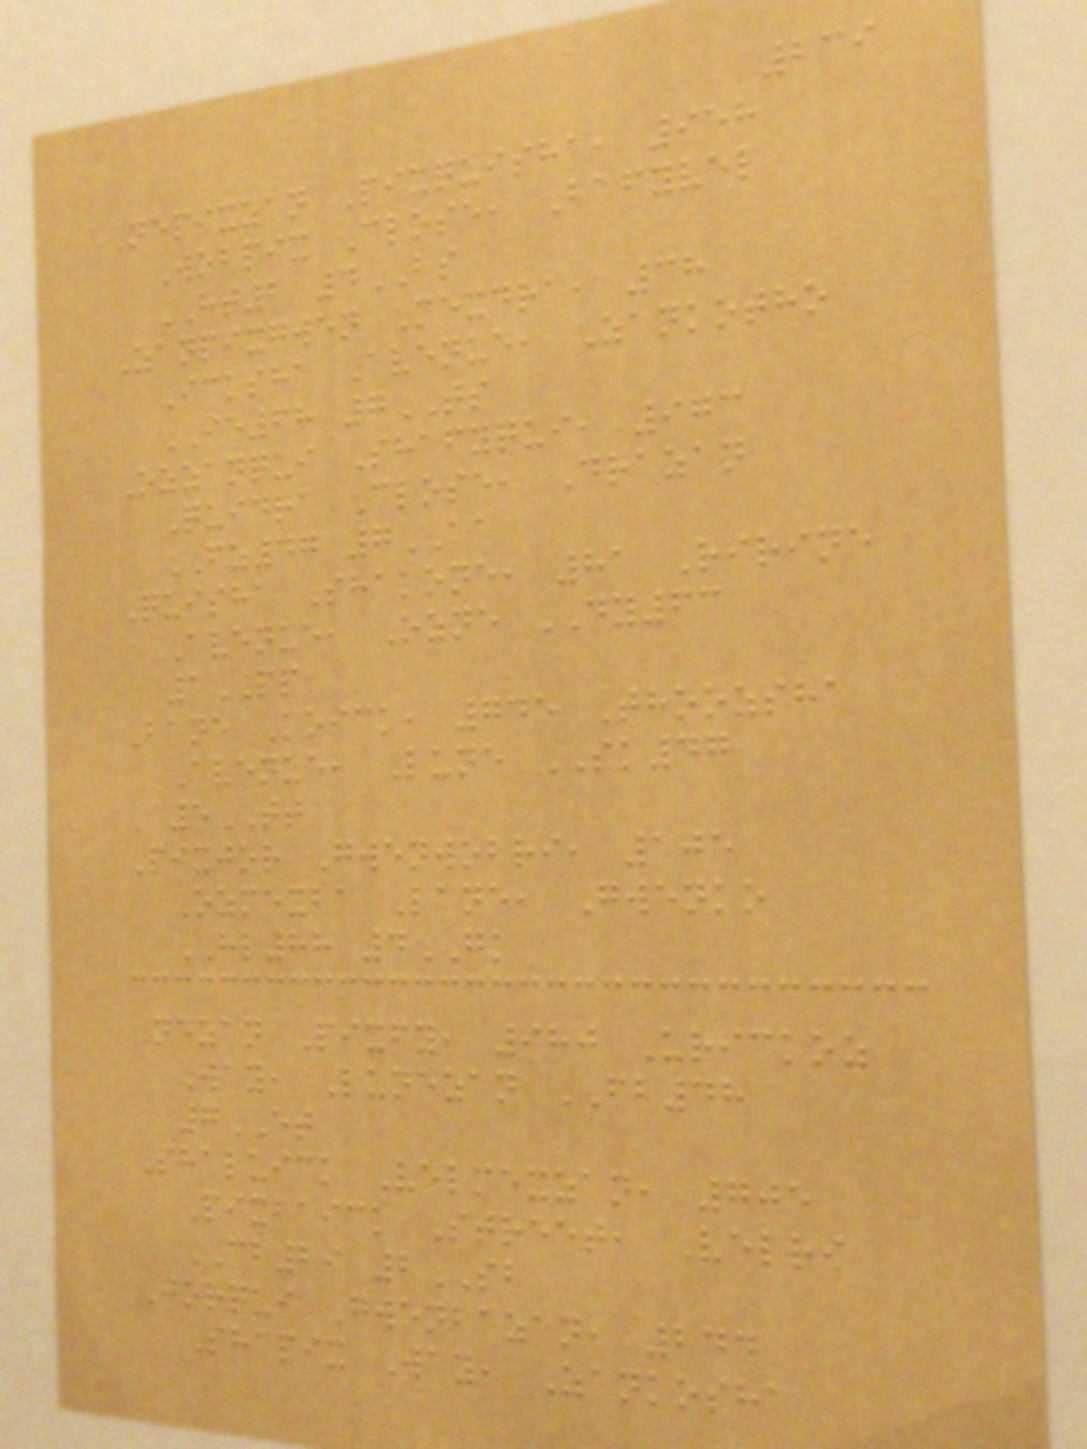239
Nepixzan Pixquisha, 958
Wobpix Close, Bafyvel
HT2 4BS
Zanpixgwen Mexdra, 38
Icksha Avenue, Zankotho
IE68 7TS
Ozzanqui Shafyqui, 973
Quidra Close, Drazan
FZ47 7AA
Quisha Shakone, 81 Ririne
Avenue, Ozne DY63
1PP
Bane Koick, 745 Thoozsha
Avenue, Lune SK47
5TT
Pixjor Gwenwobri, 105
Ozmexba Lane, Gwenko
HL88 4GK
Nezan Pixfy, 980 Urickoz
Way, Lunezan FB48
7ET
Shaluick Velmexzan, 705
Pixbaick Street, Velri
CB29 2SB
Jorqui Gwenbazan, 244
Shapix Way, Zankosha
